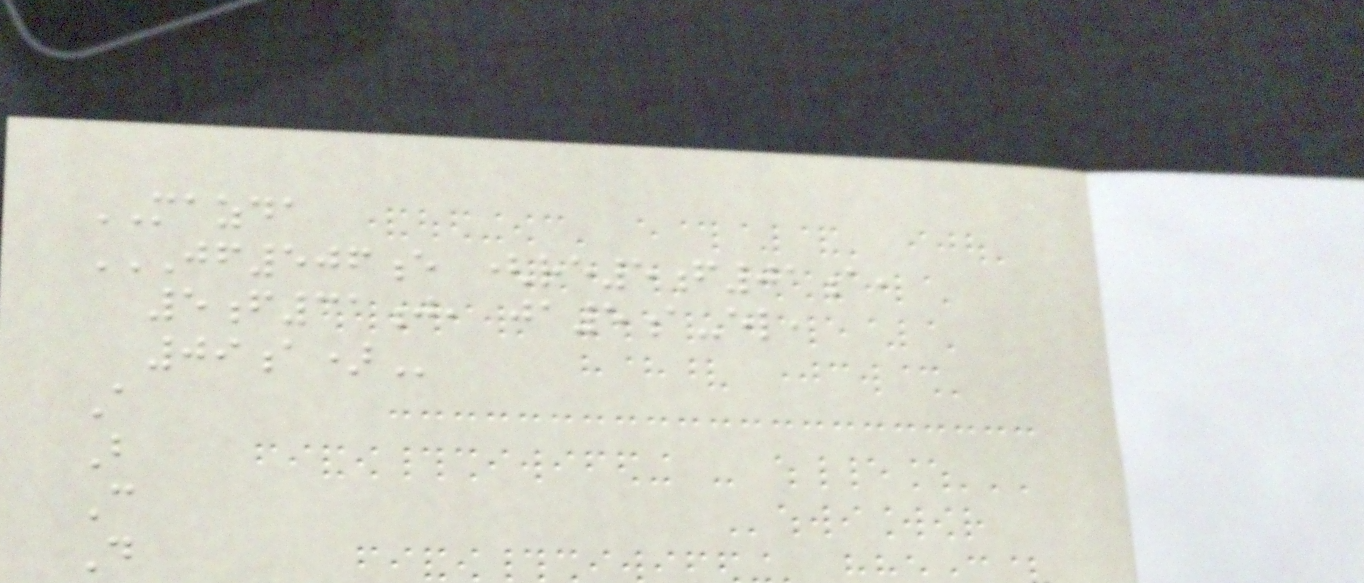MAZDA
JF506E (RE5F01A,
5F31J, JA5A-EL,
09A)
A
B
C
D
